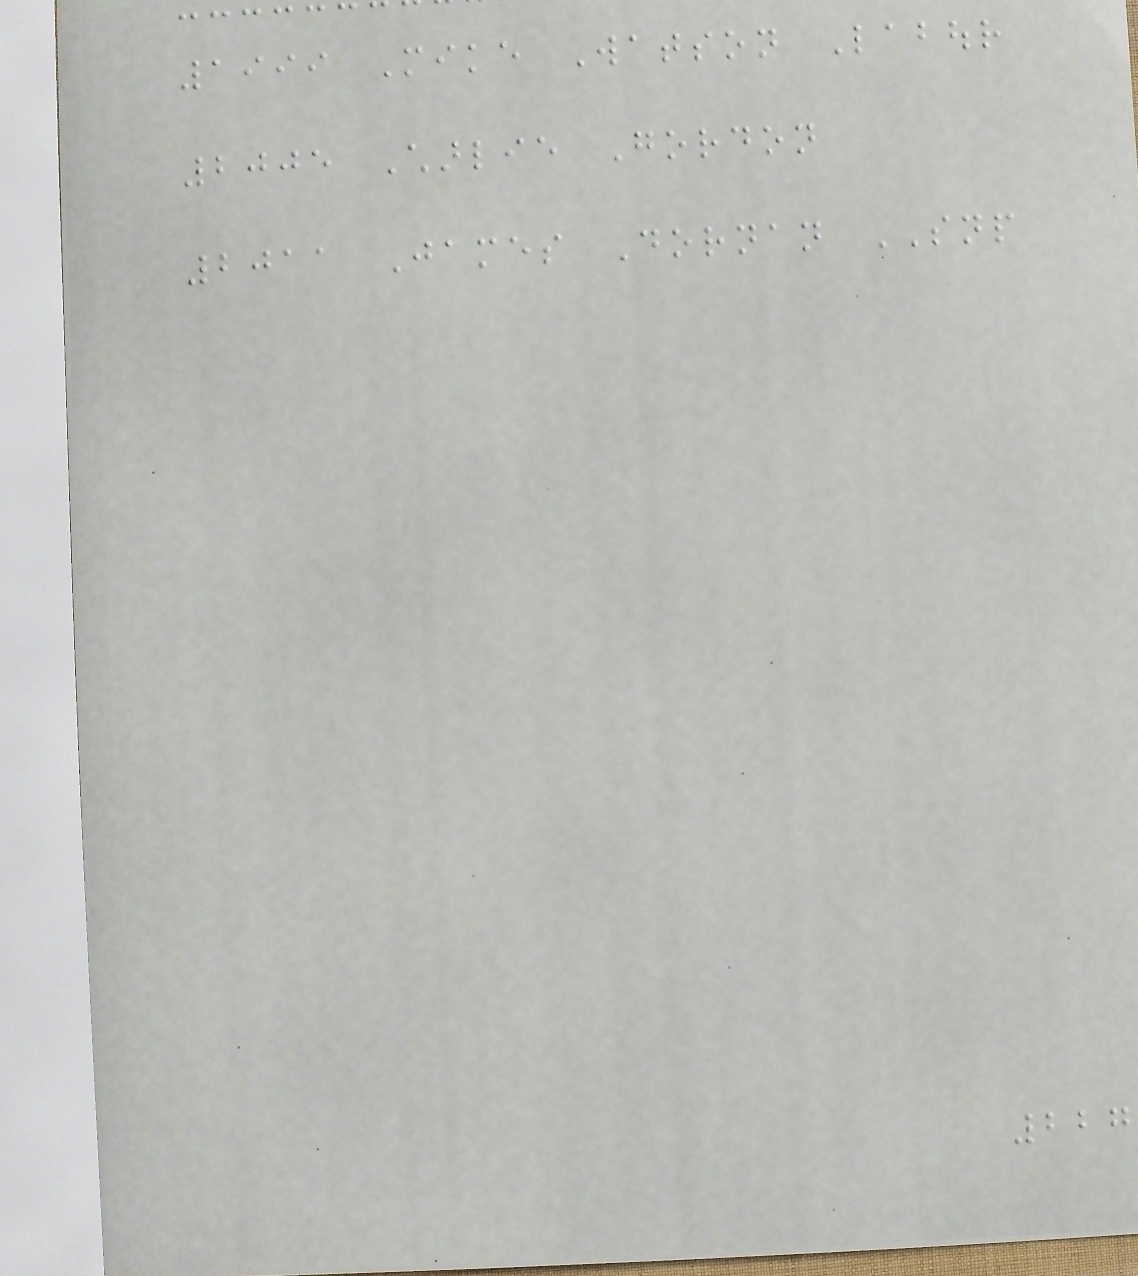1999 Mike Watson Labour
2005 Charlie Gordon
2011 James Dornan SNP
227
